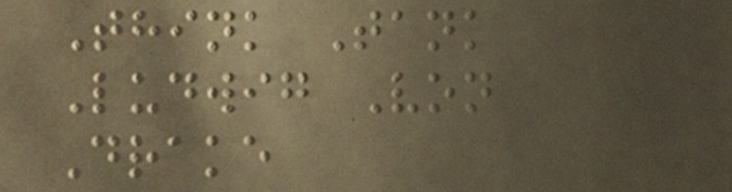Think Tank
Ludwig Von
Drake
